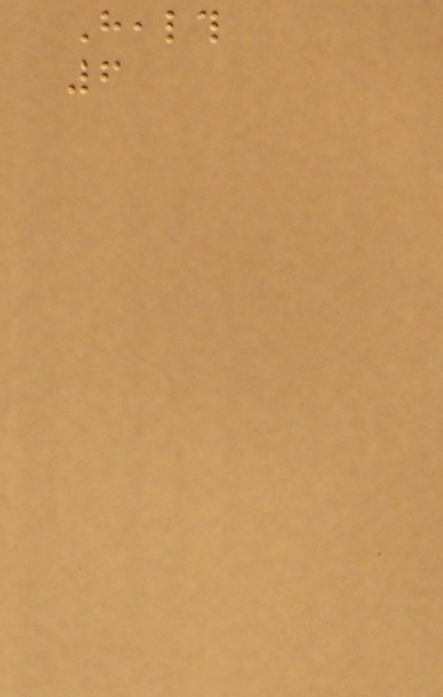Health
6
